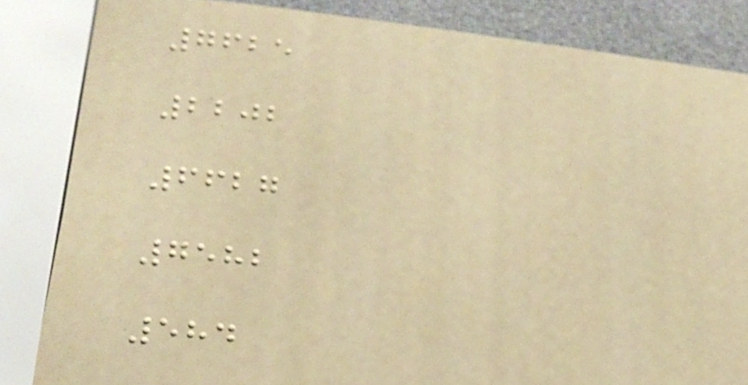7625
2202
6627
7582
584
